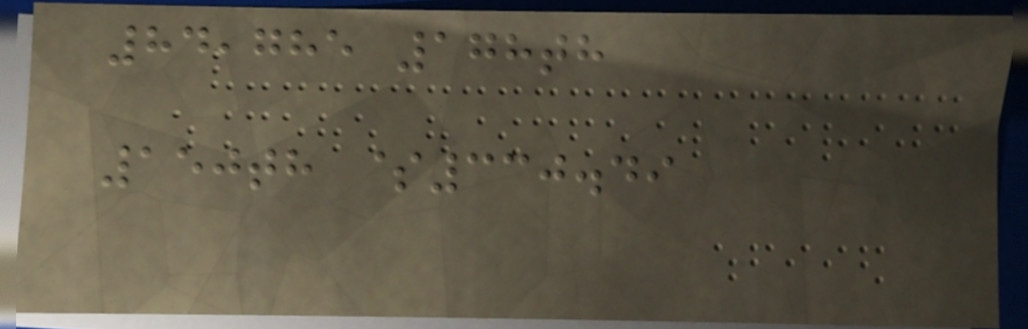84,785 178th
150th $330.49
